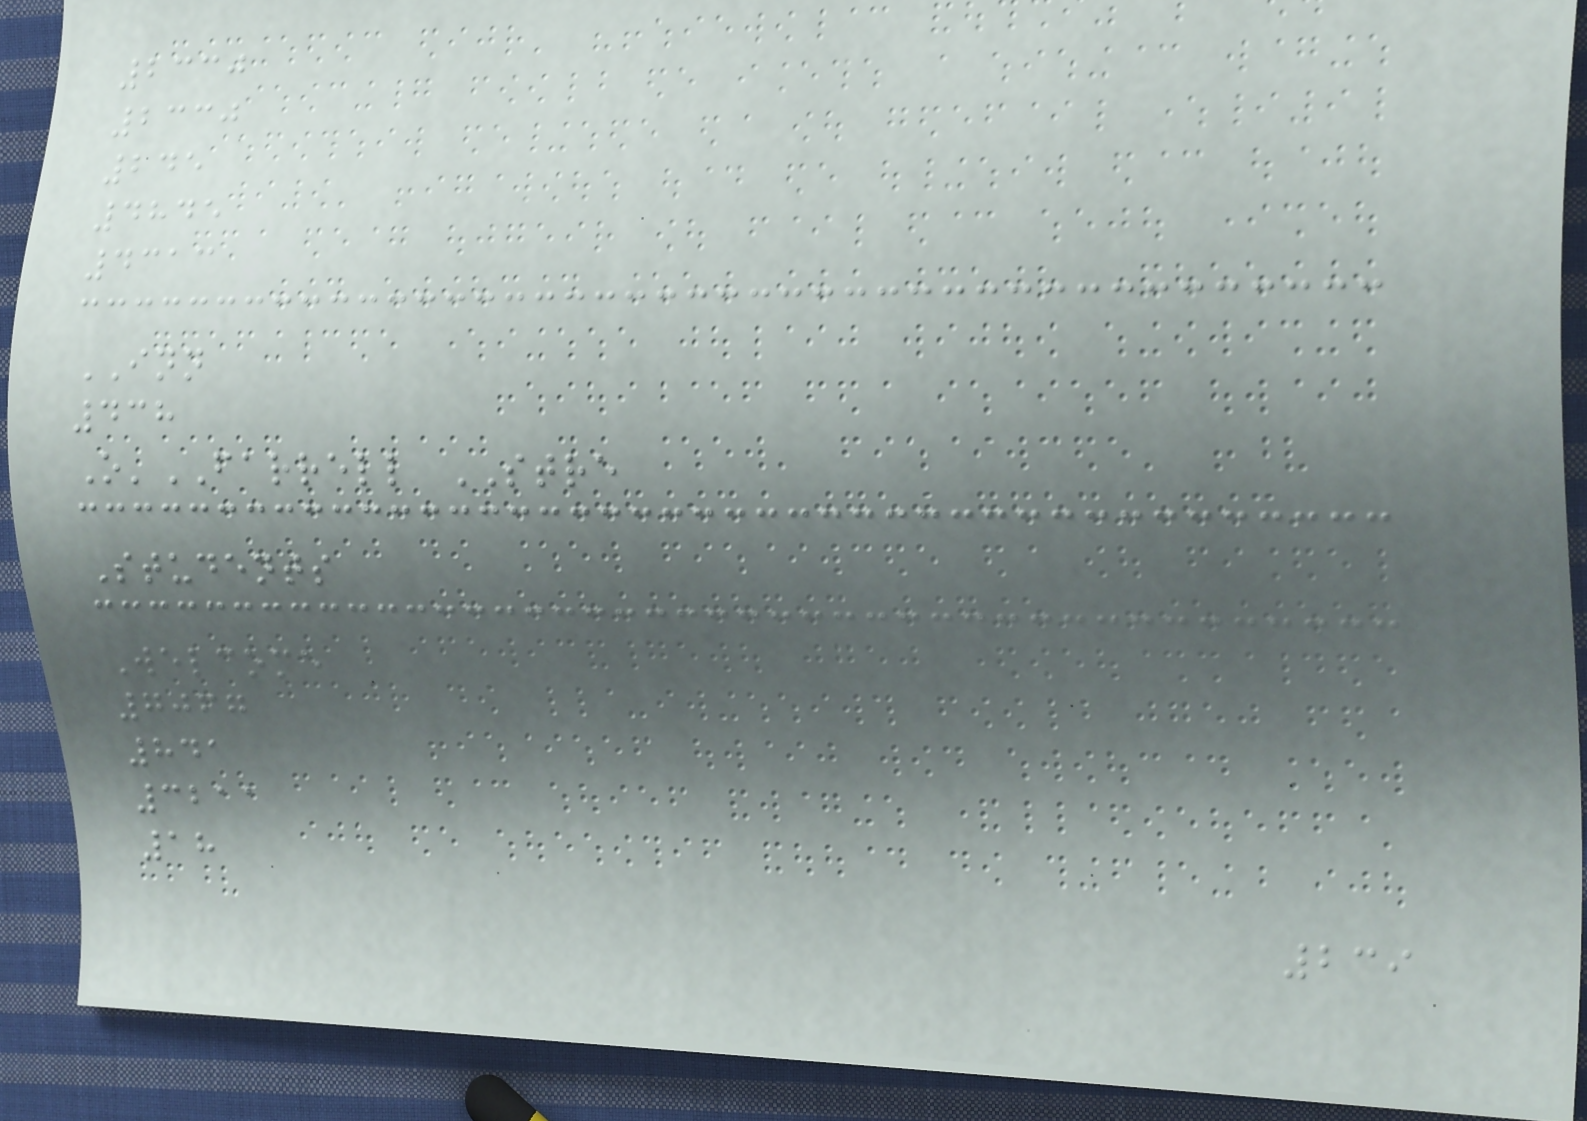2330
2330
245
4845
4313
INN
438
O'FARRELL STRE
Students
Welcome
7067
841
3211
18
239
